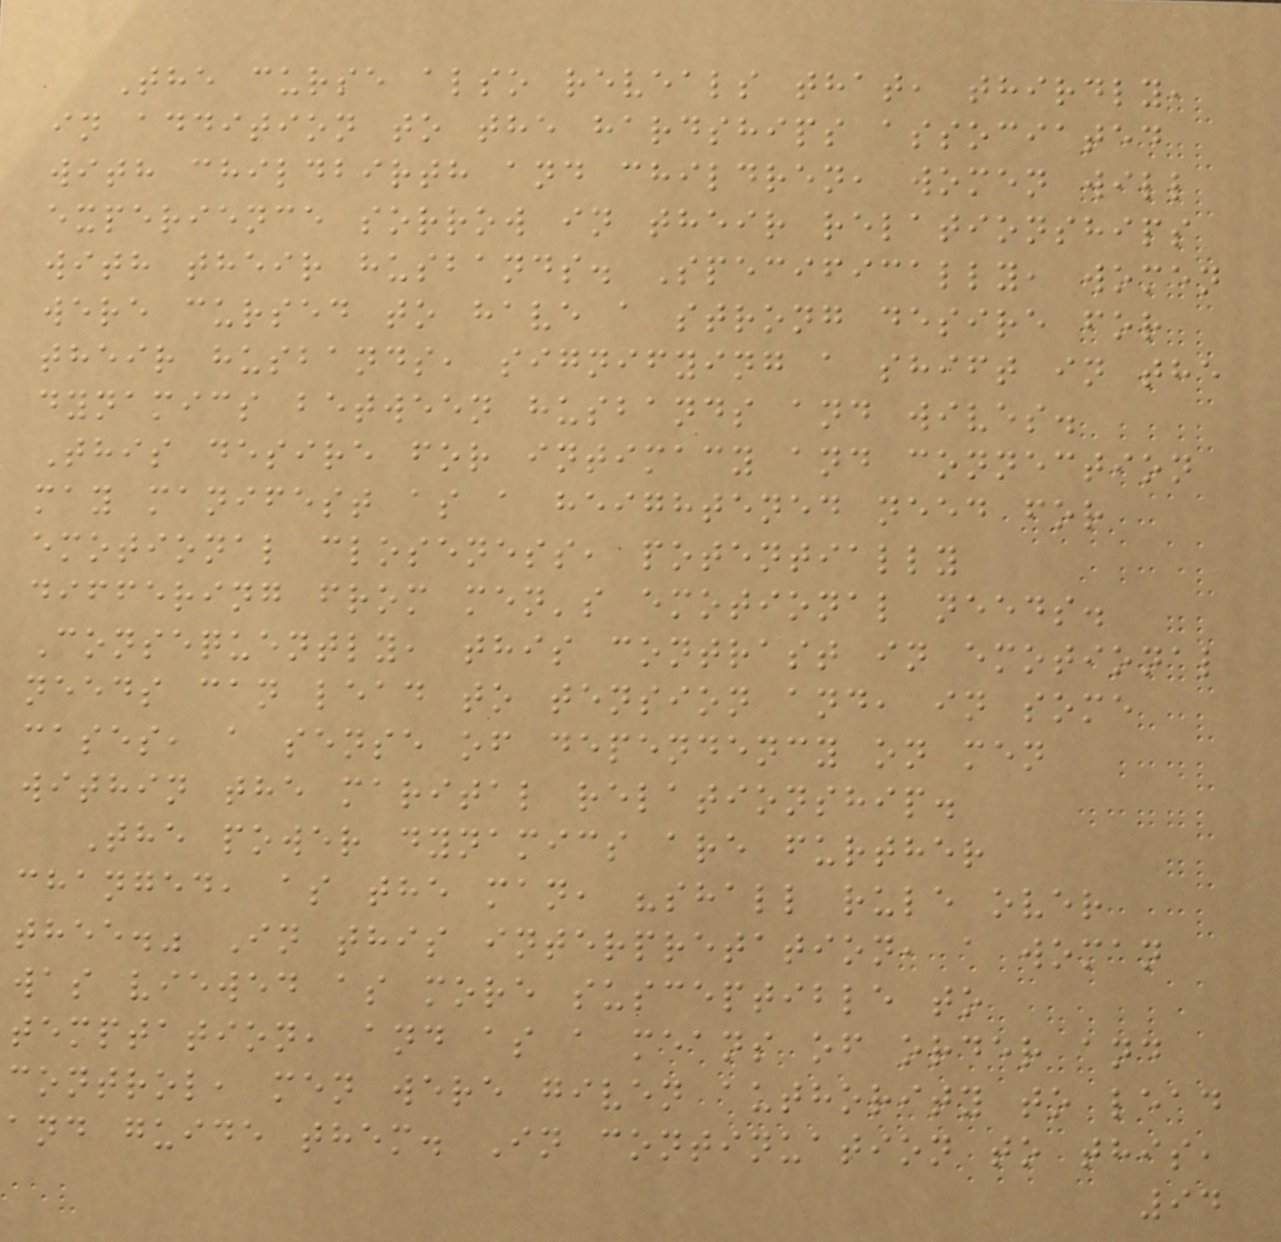The curse also reveals that, thirdly,
in addition to the hardships associated
with childbirth and children, women will
experience sorrow in their relationships
with their husbands. Specifically, women
were cursed to have a strong desire for
their husbands, signifying a shift in the
dynamics between husbands and wives.
This desire for intimacy and connection
may manifest as a heightened need for
emotional closeness, potentially
differing from men's emotional needs.
Consequently, this contrast in emotional
needs can lead to tension and, in some
cases, a sense of dependency on men
within the marital relationship.
The power dynamics are further
changed, as the man, "shall rule over
thee." In this interpretation, a woman
was viewed as more susceptible to
temptation, and as a means of order and
control, men were given authority to lead
and guide them. In continuation to this,
94
